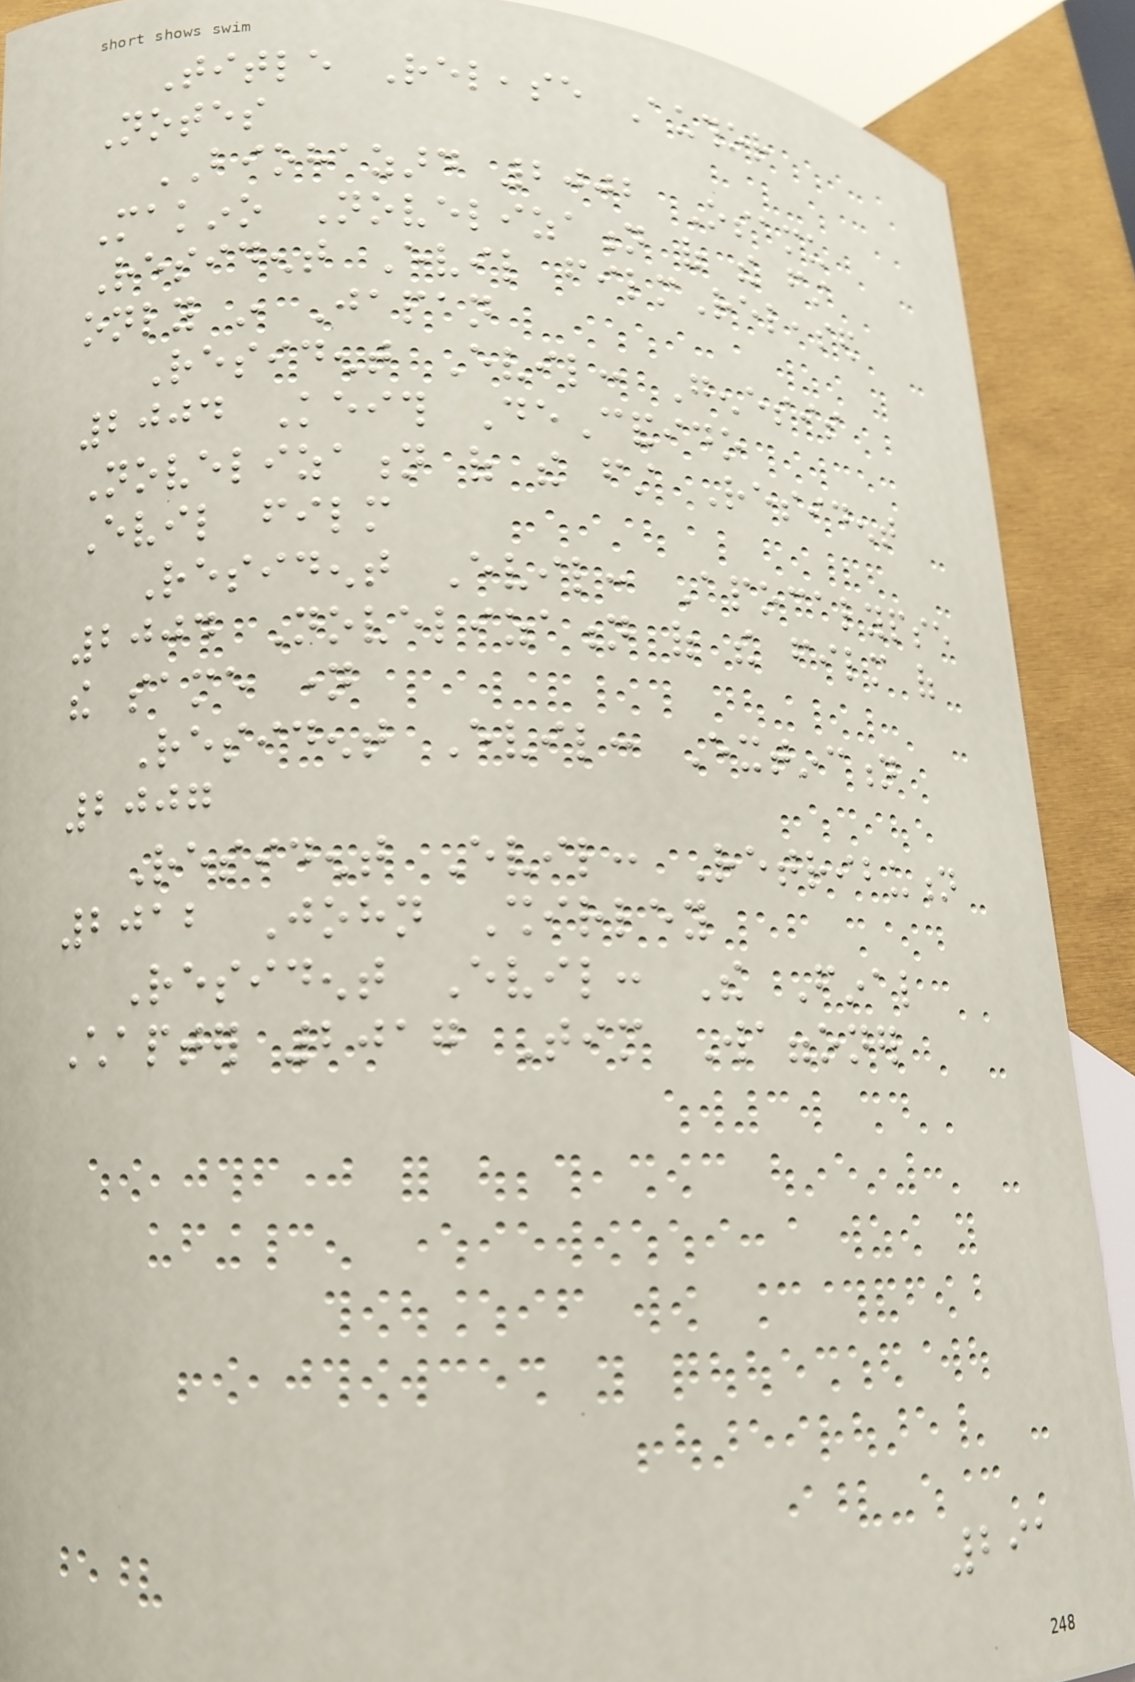Title Release Author
Notes
BIOHAZARD 2002 Osamu
Makino Novelization of the first
Resident Evil filmReleased
only in Japan
Resident Evil: Genesis
2004 Keith DeCandido
Novelization of the first Resident
Evil film
Resident Evil: Apocalypse
2004 Novelization of the film of
the same name
Resident Evil: Extinction
2007
Resident Evil: Retribution
2012 John Shirley
Resident Evil: The Final
Chapter 2017 Tim Waggoner
291
